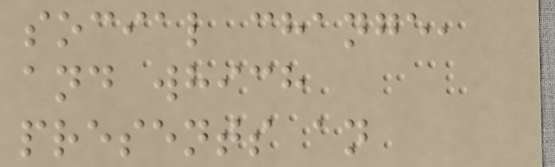social change,
and which
presents an
